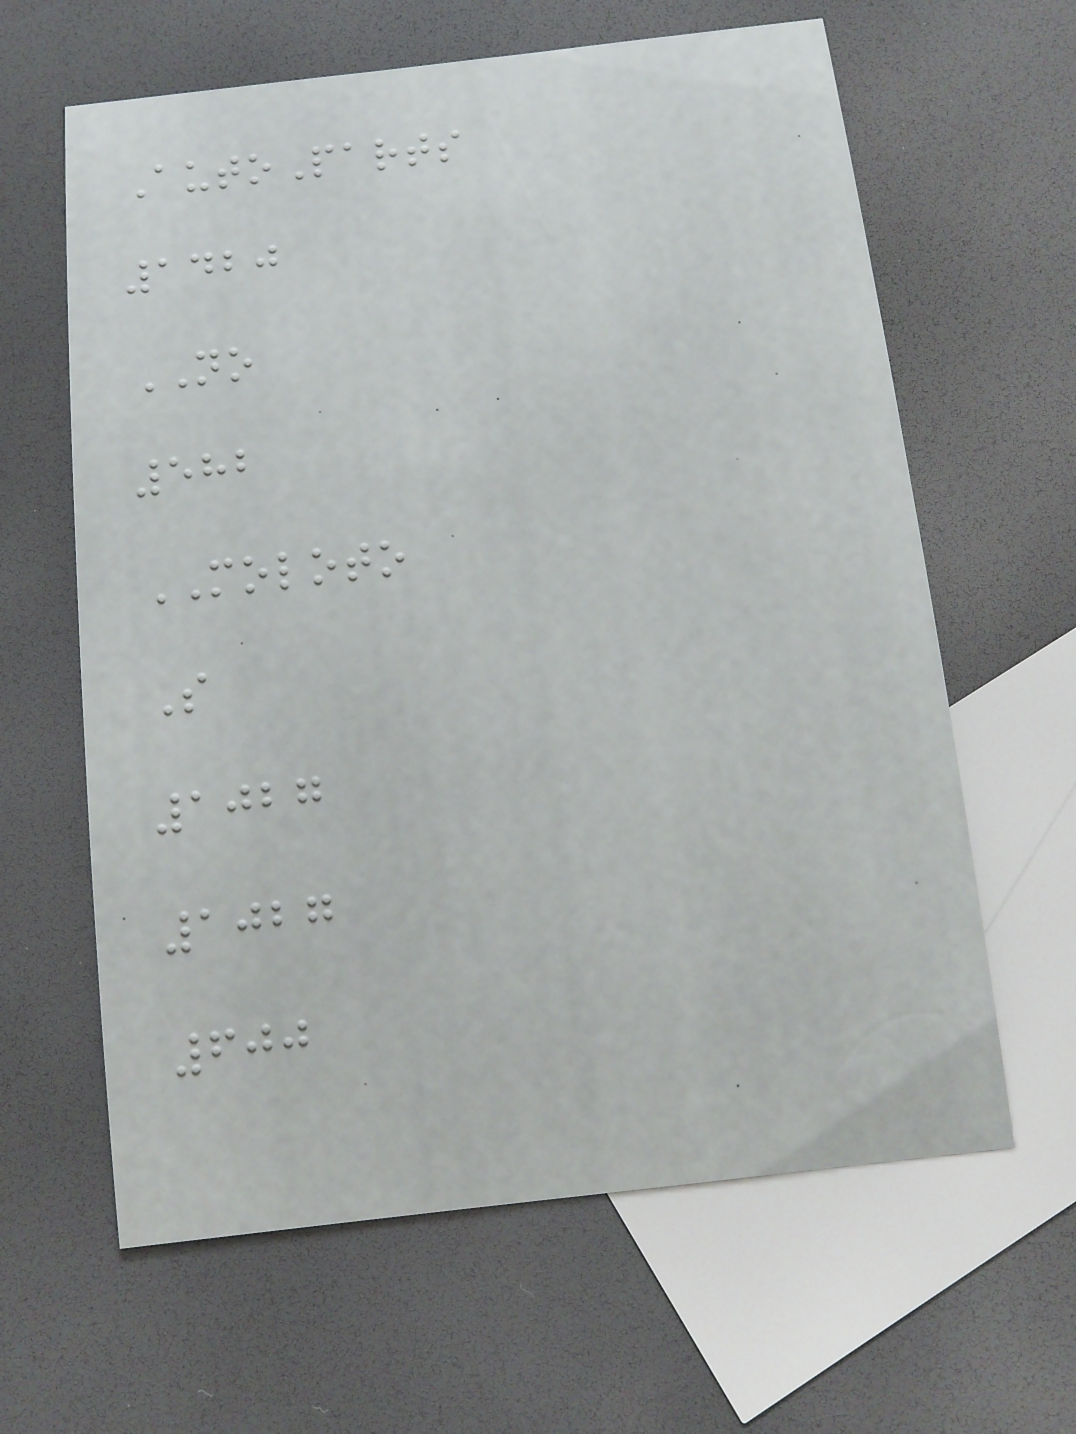AutoParts
1420
NO
582
MOLOTO
S
1027
1027
600
